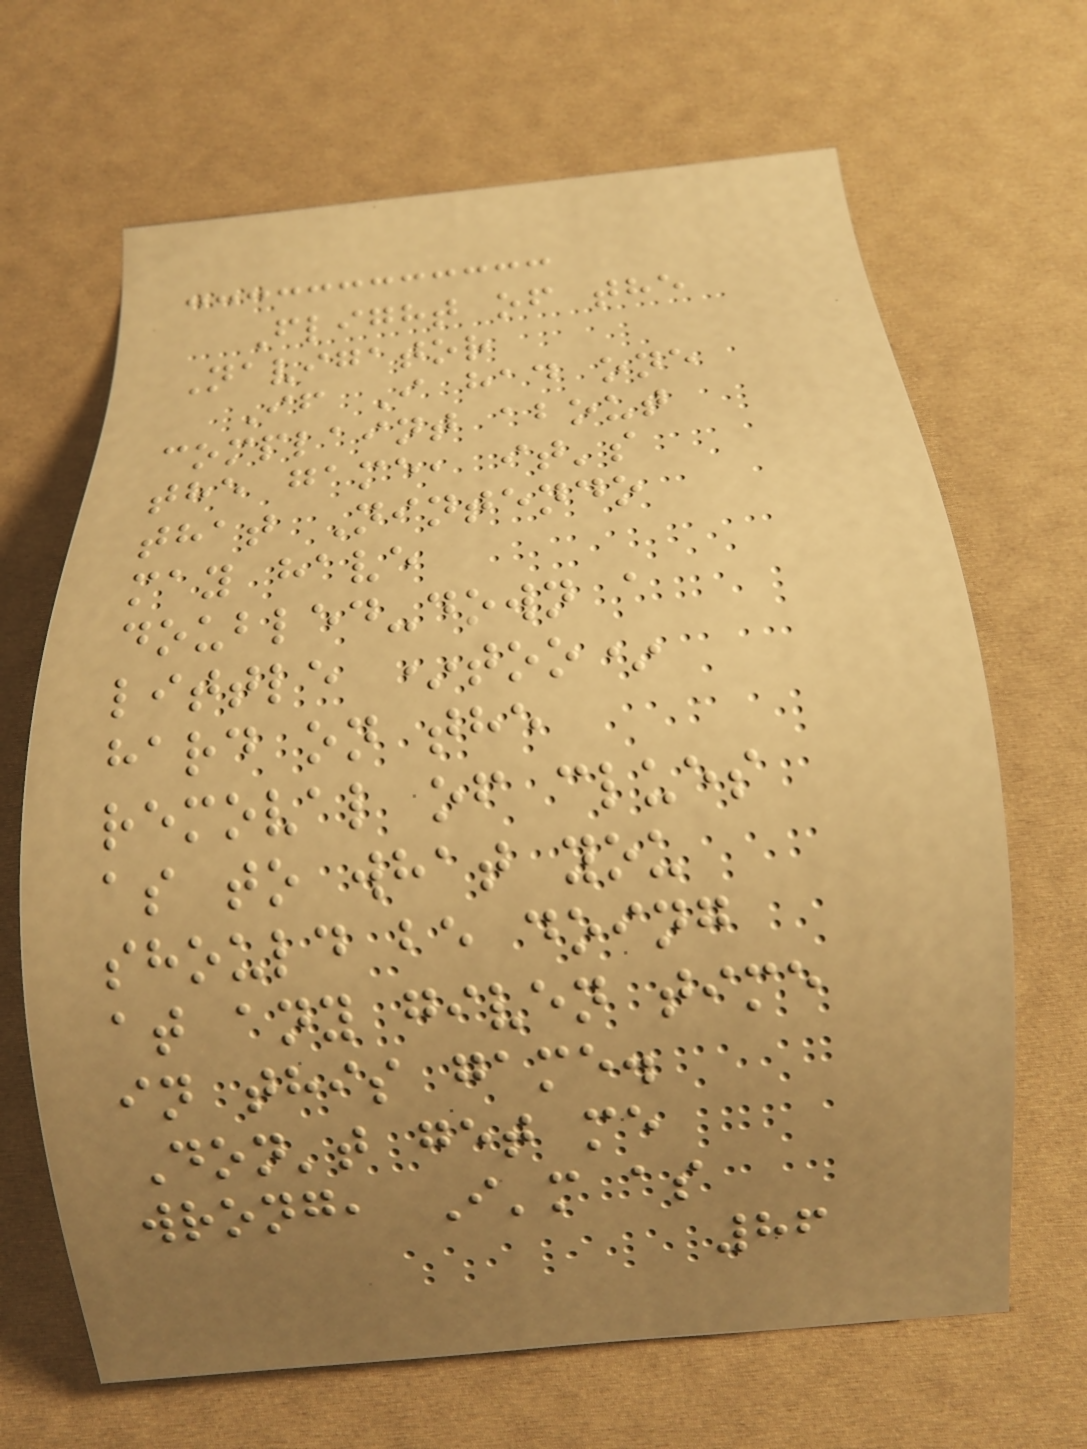Flight of the
Navigator
If I had one
complaint about
the game, it's
that Nintendo
may have
doubled-down a
little *too*
hard on the
removal of clues
as to what you
should be doing
at any given time
in this game.
Don't get me
wrong, I'm as
86
